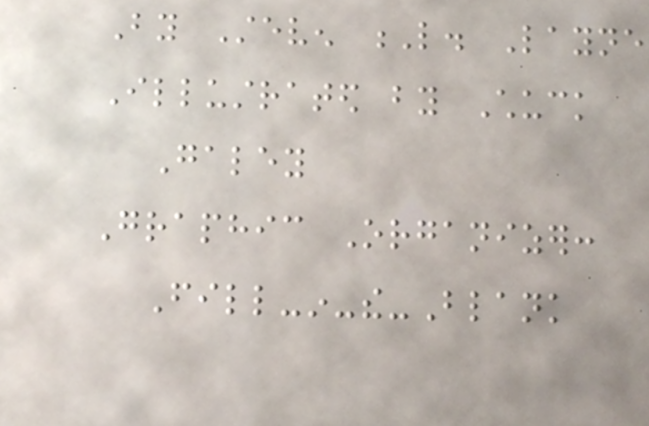By Steven L. Layne
Illustrated by Chuck
Galey
Graphic Organizer:
Fill-in-the-Blank
